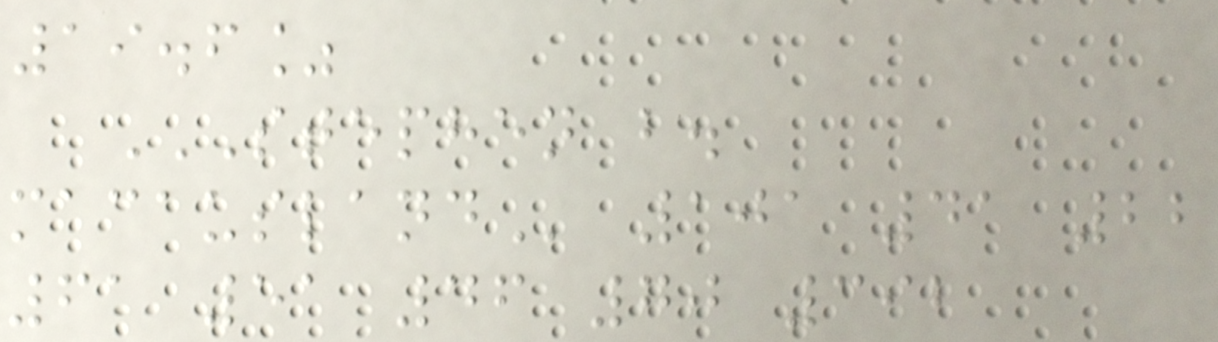19.6%
STEPHEN B.
MACAUSLAND 101 41 22
61 51 46 70 392
